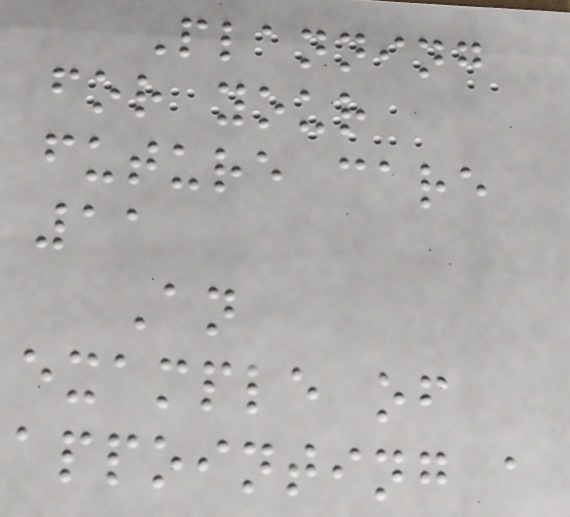Planning
for your
future care
11
An
example of
appointing a
